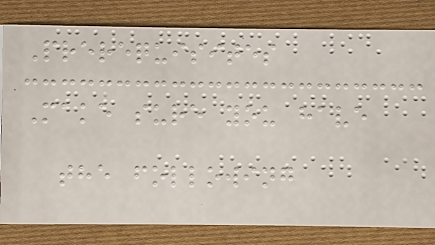Prerequisites
Make sure you have
the following
